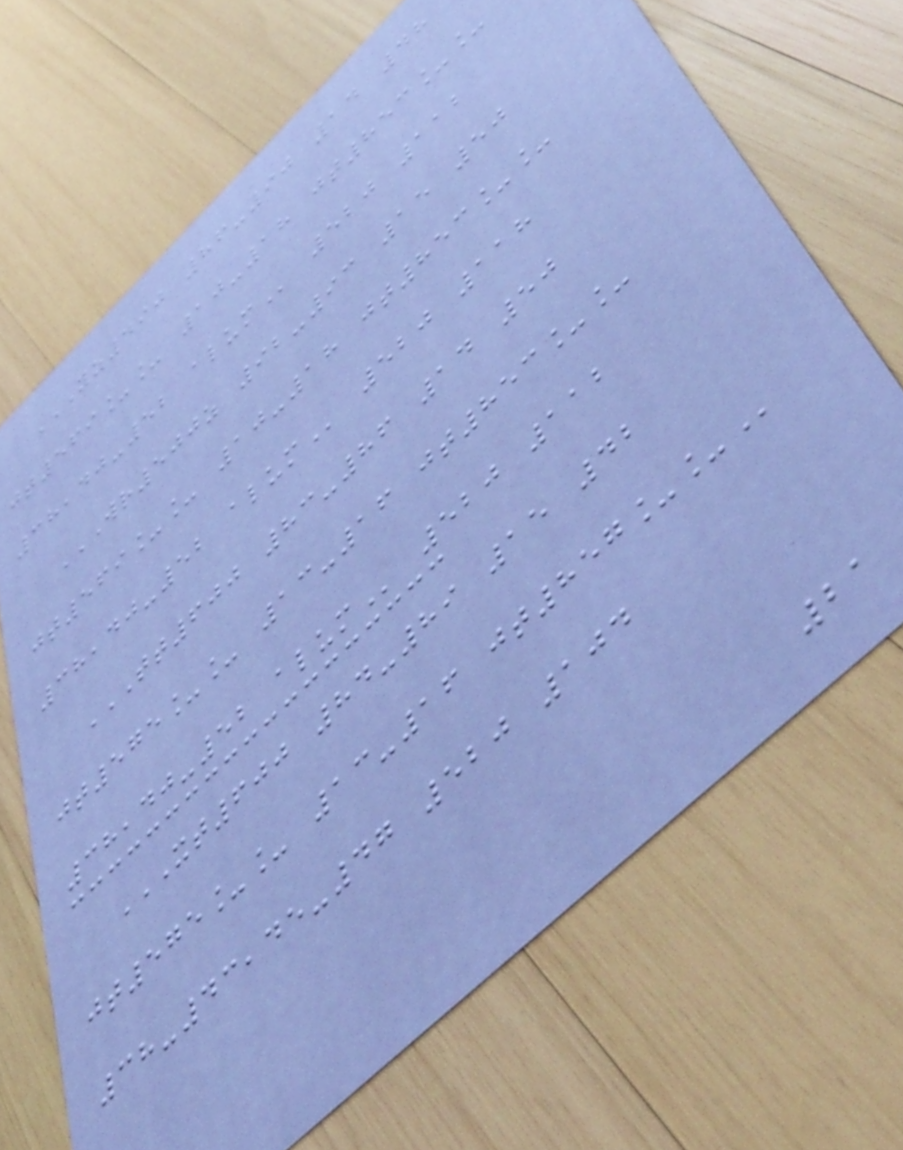YZ490 86-90 14 48
JT569__ 10-18 JT853__
38,40-52 ALUM 520 112
WR500Z 92-93 15 50
JT569__ 10-18 JT853__
38,40-52 ALUM 520 118
TT600 83-86 14 50
JT575__ 13-16 JT853__
38,40-52 ALUM 520 112
XT600 84-89 15 42
JT575__ 13-16 JT857__
38-43,45-47 520 104
21
